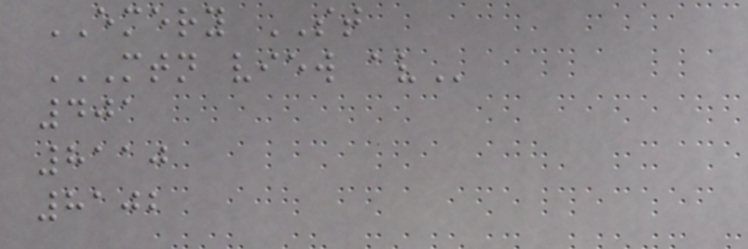EMERY ST
MTN VIEW AV
401
8110
8102
